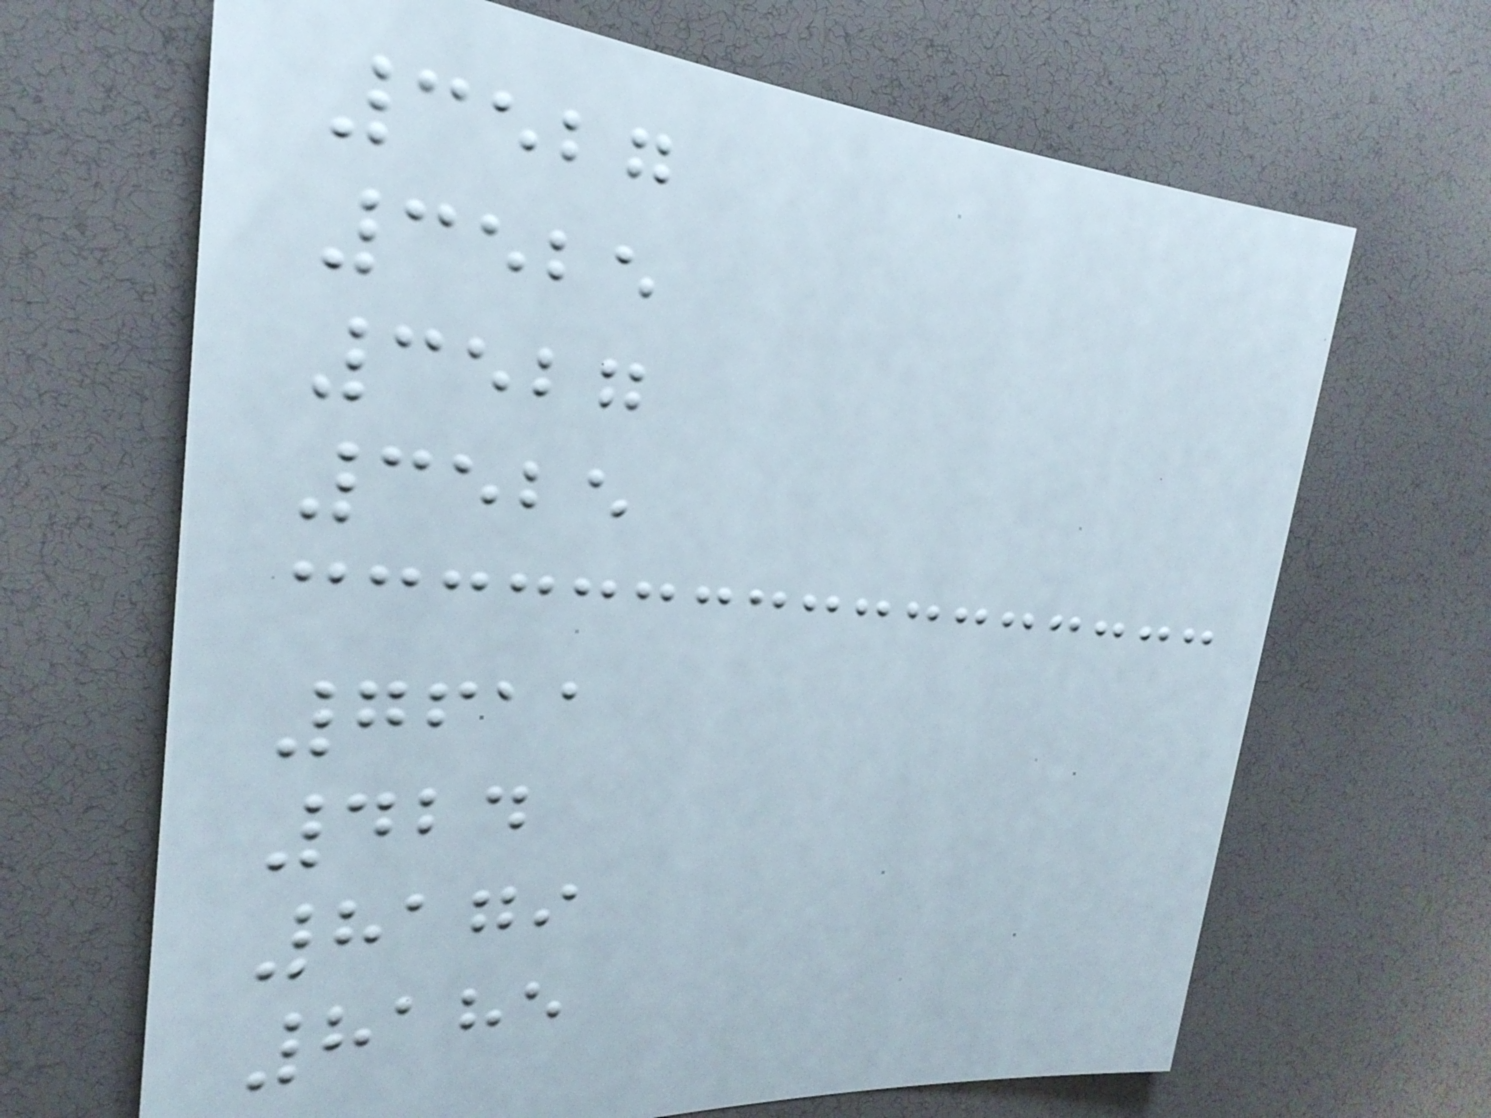3527
3525
3527
3525
7611
424
8179
8185
